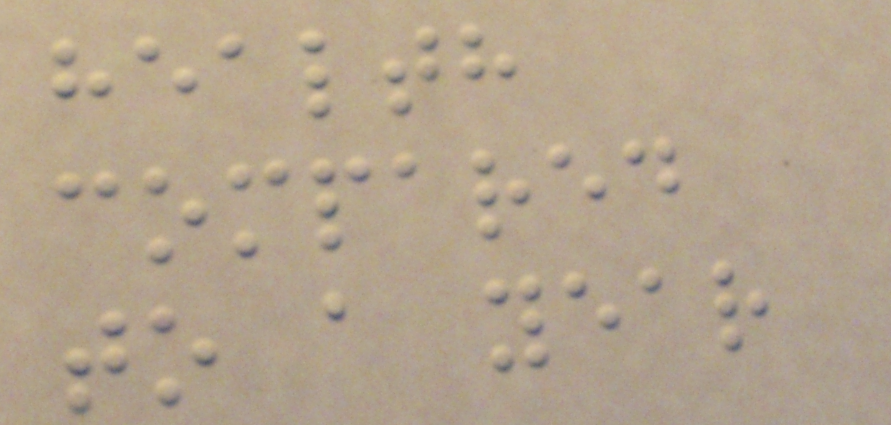health
compared
to a year
